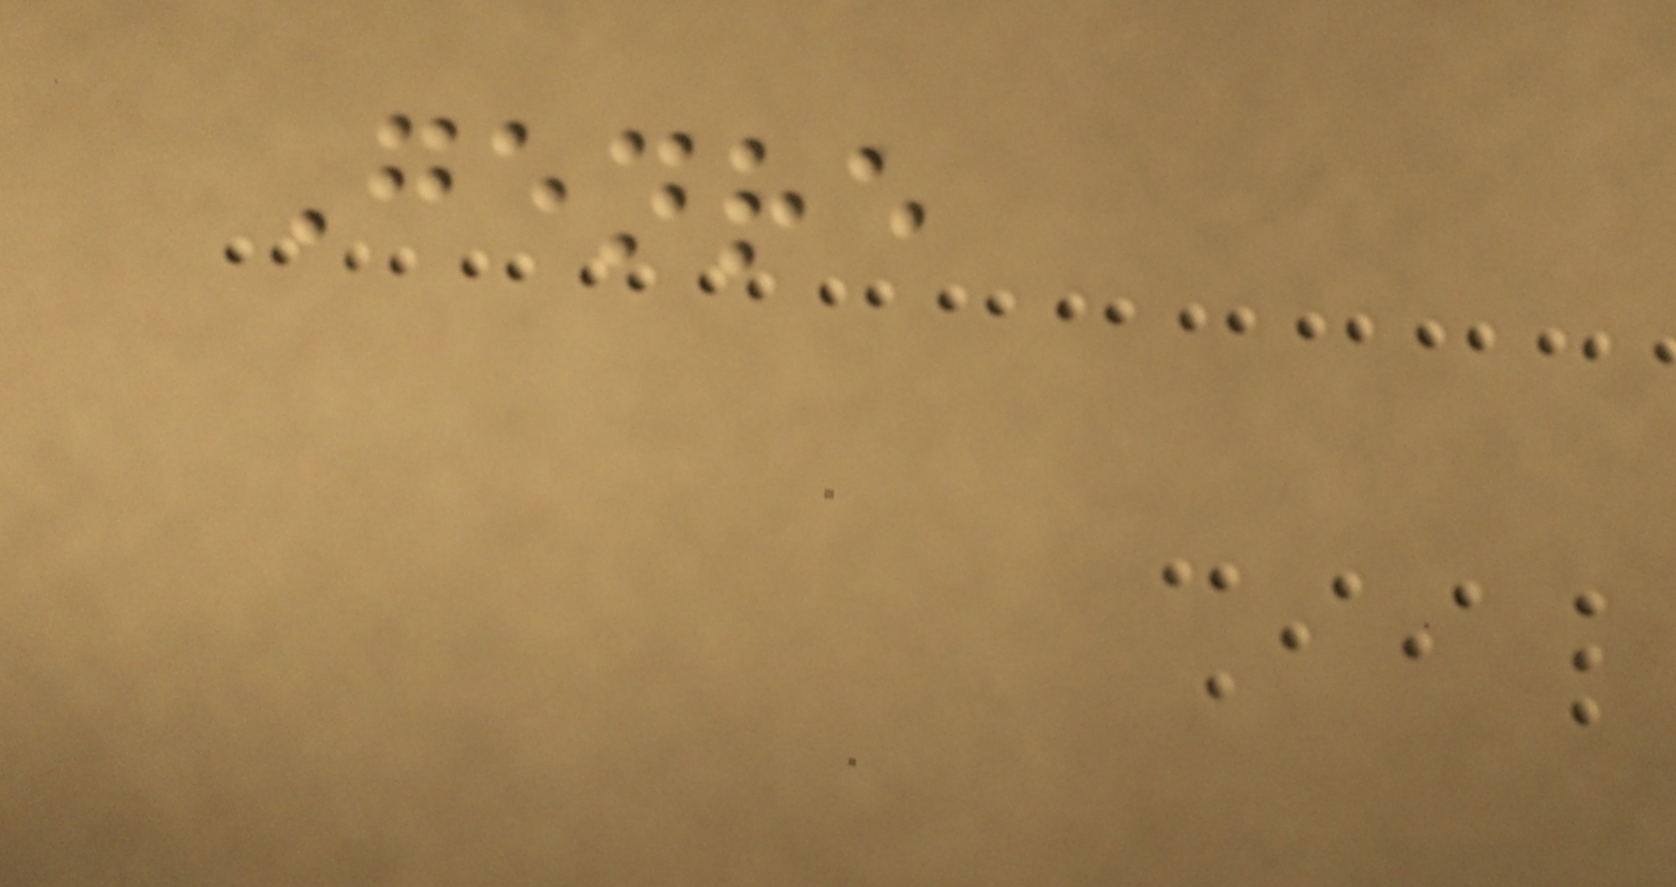Genre
